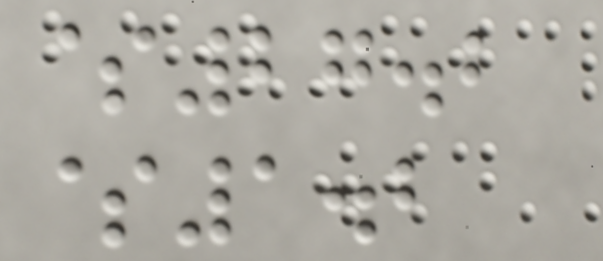$27.2
$1.2
